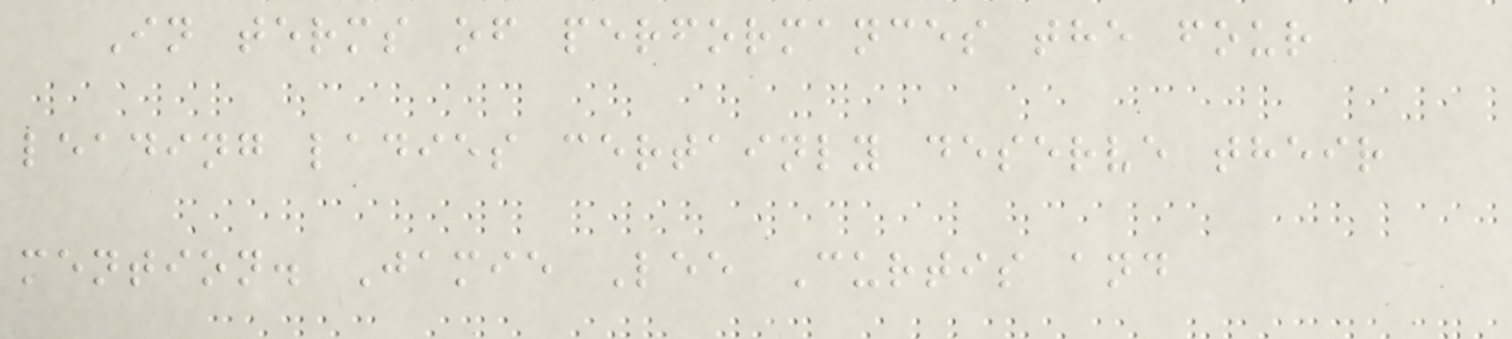In terms of performances the four
leading ladies certainly deserve their
mention. Jamie Lee Curtis and
